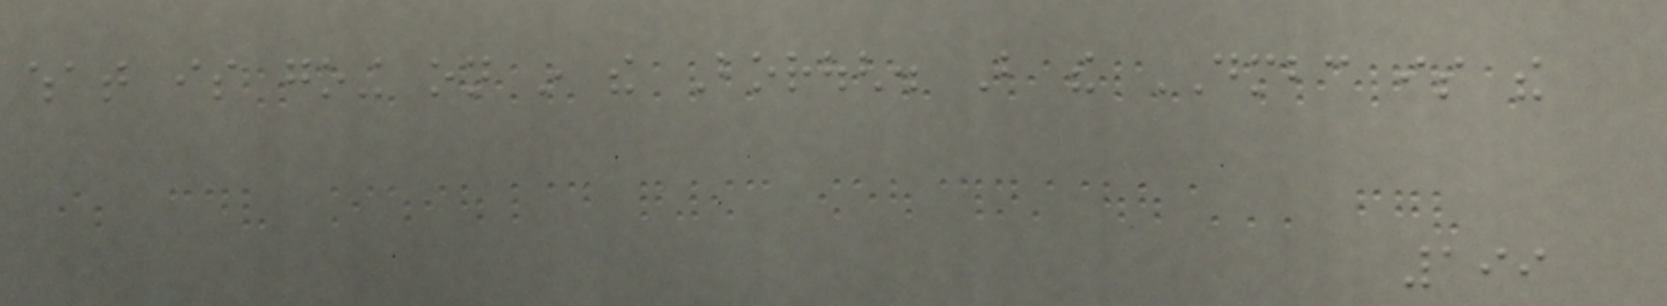what is going on in the Borough. But the DMBC is the
199
